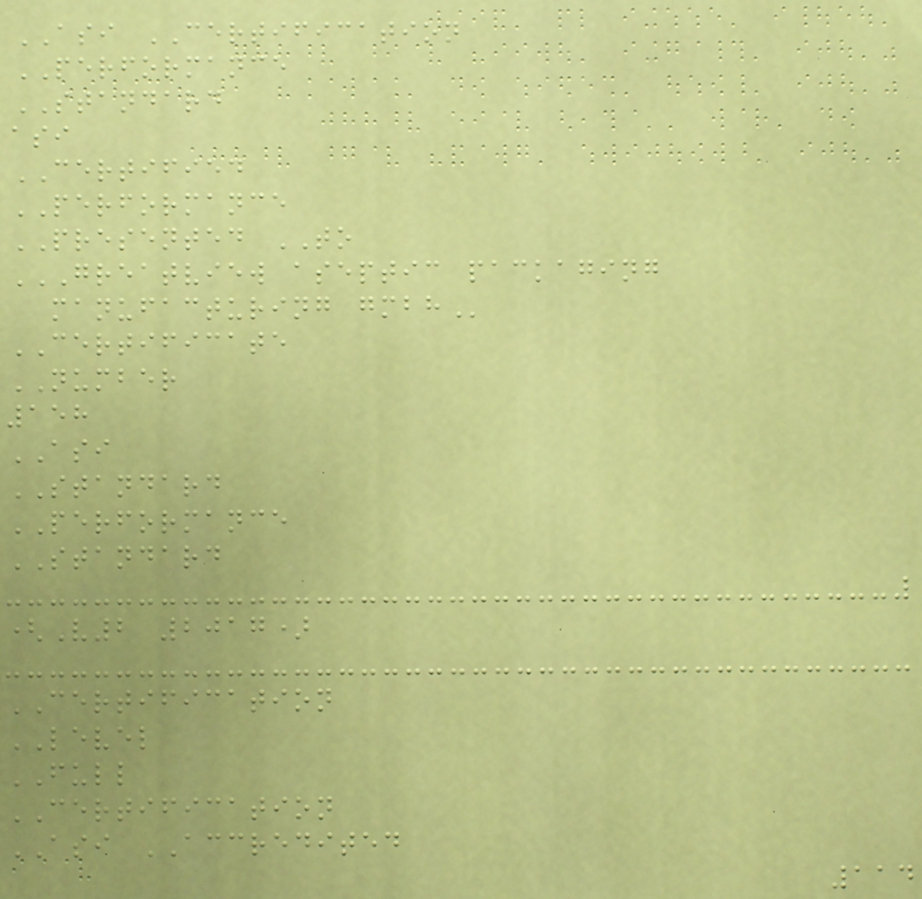ASI CERTIFICATION
PERFORMANCE
STANDARD
asi
CERTIFIED
PERFORMANCE
PRESENTED TO
GREATVIEW ASEPTIC PACKAGING
MANUFACTURING GMBH
CERTIFICATE
NUMBER
158
ASI
STANDARD
PERFORMANCE
STANDARD
(V2 2017)
CERTIFICATION
LEVEL
FULL
CERTIFICATION
ASI ACCREDITED
114
